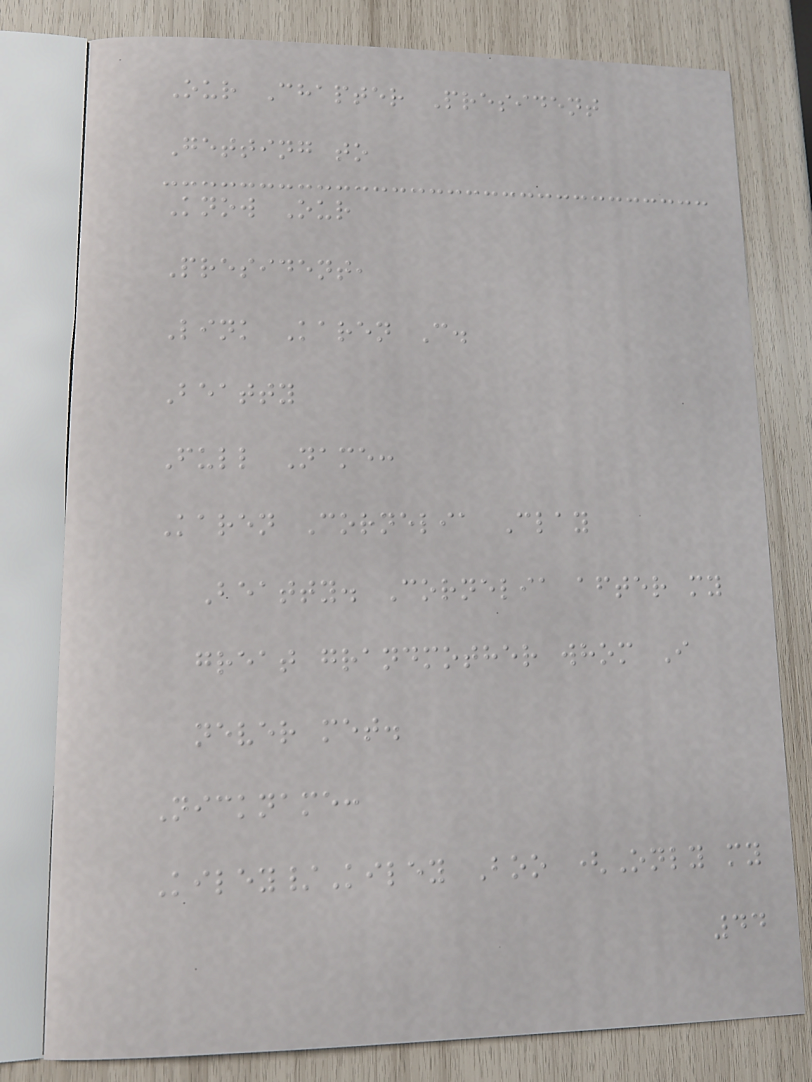Our Chapter President
Getting to
Know Our
President,
Link Karen C.
Beatty
Full Name:
Karen Cornelia Clay
Beatty. Cornelia after my
great grandmother whom I
never met.
Nickname:
Kiley/Kiley Boo (Only my
44
